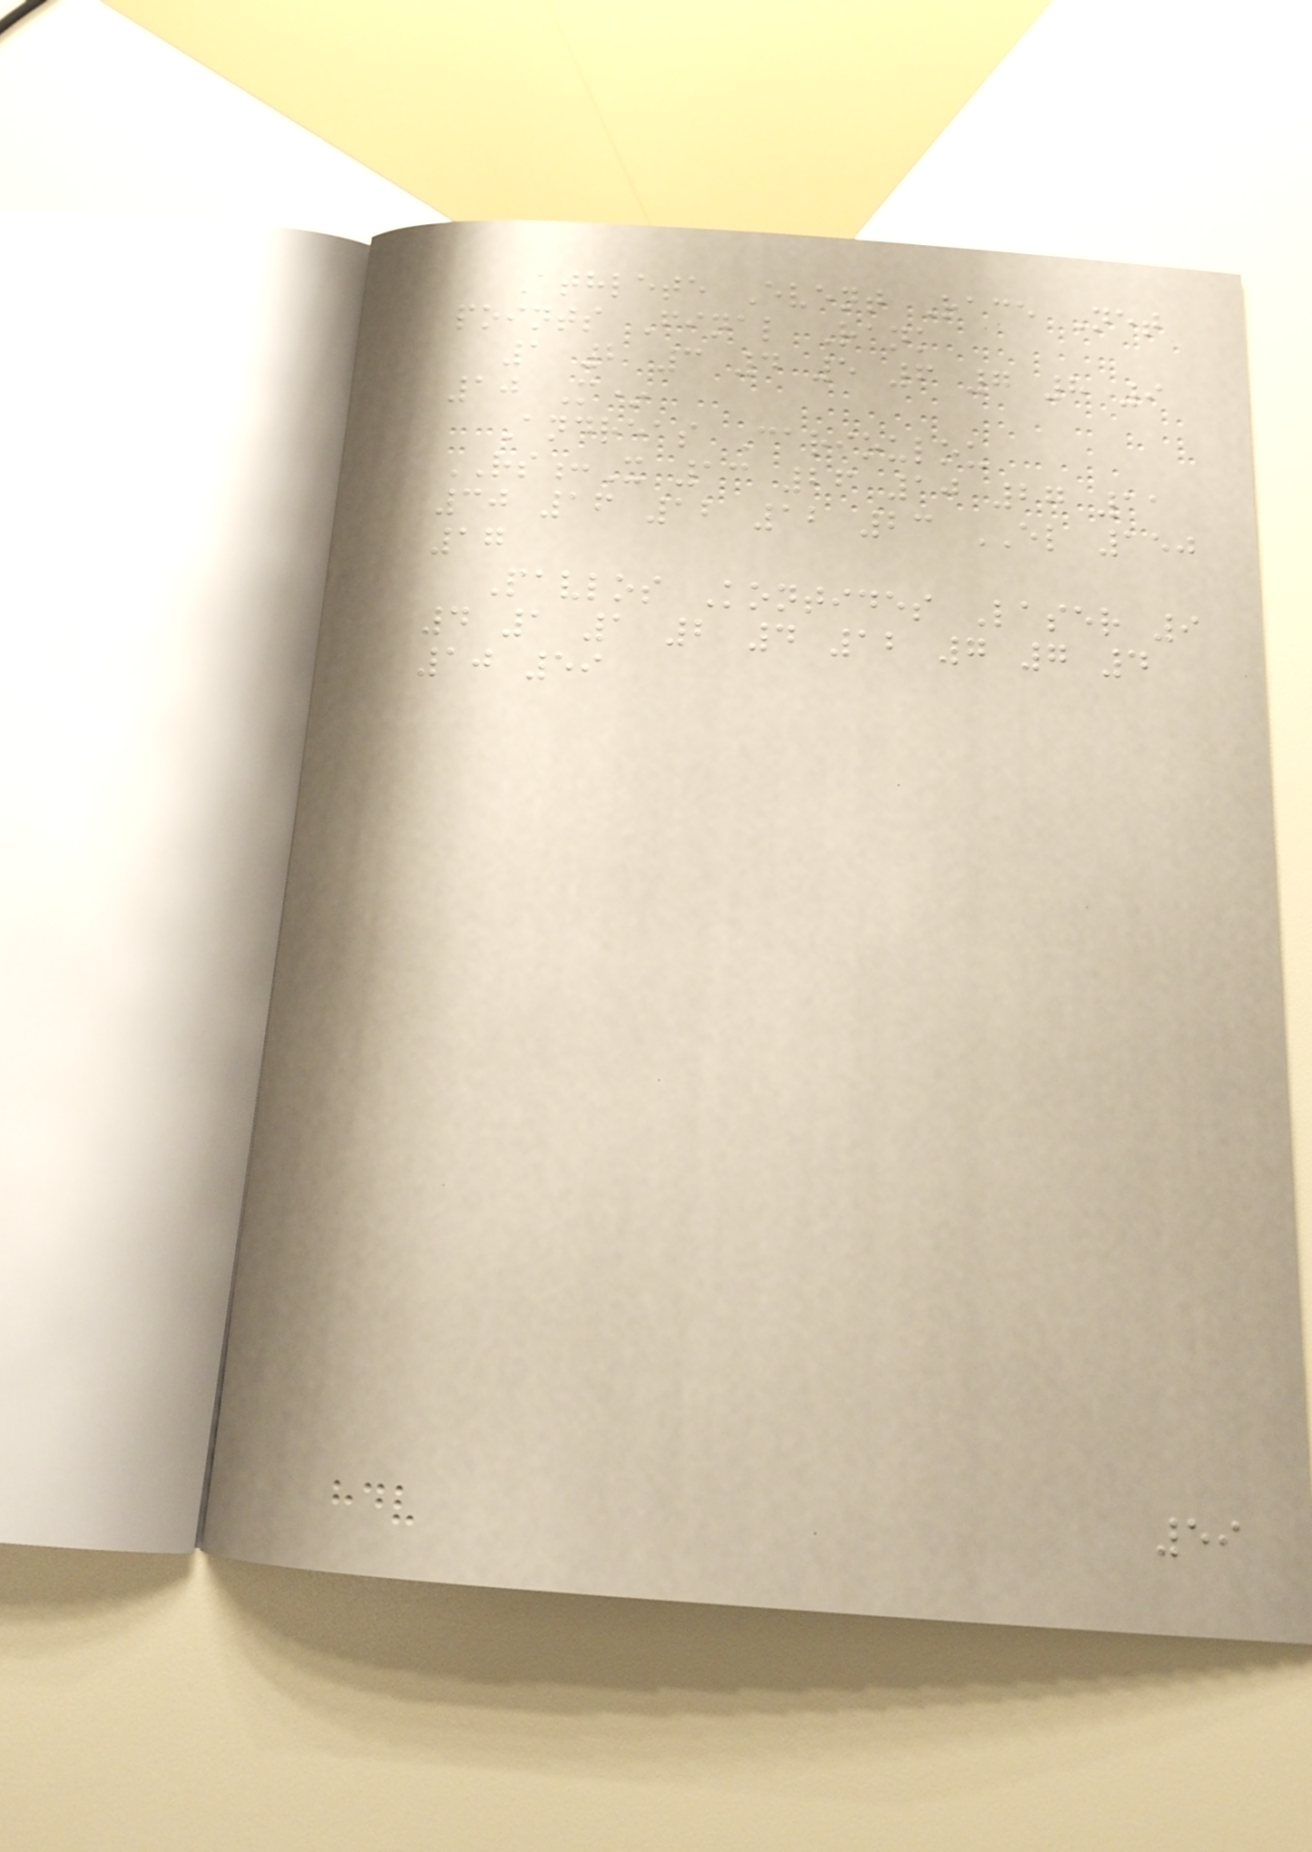Athlete Event Race Net
points Final Rank
1 2 3 4 5 6 7 8 9
10 M*
Andreas Carioulou
RS:X 13 26 10 27 11
30 16 12 12 23 EL 150
17
Pavlos Kontides Laser 9
4 1 1 2 4 12 7 7 4
10 59
59
